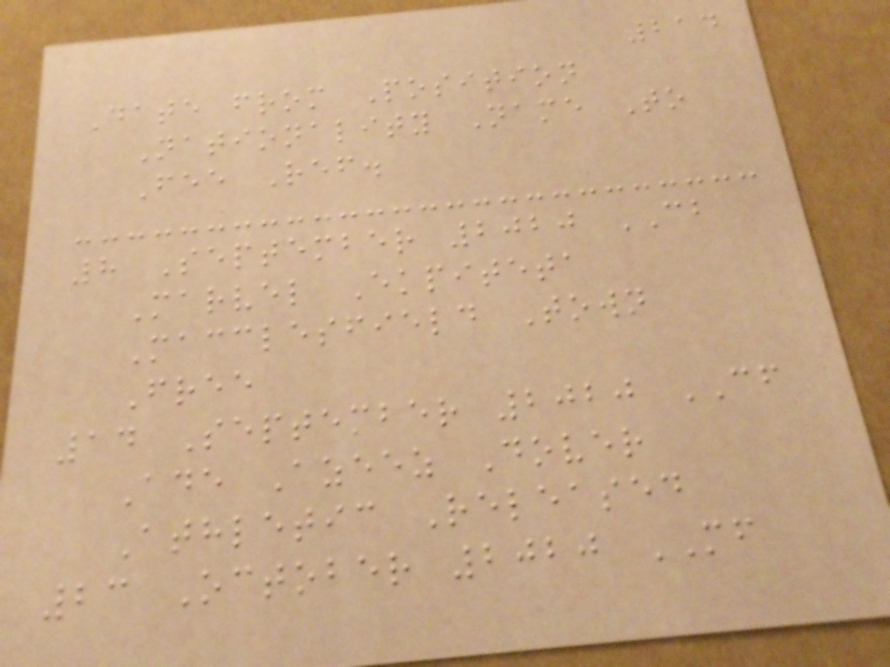214
Date from Position
Nationality Name To
Fee Ref.
8 September 2020 CB
Marvel Ekpiteta
Macclesfield Town
Free
14 September 2020 CF
Ade Azeez Dover
Athletic Released
23 October 2020 MF
